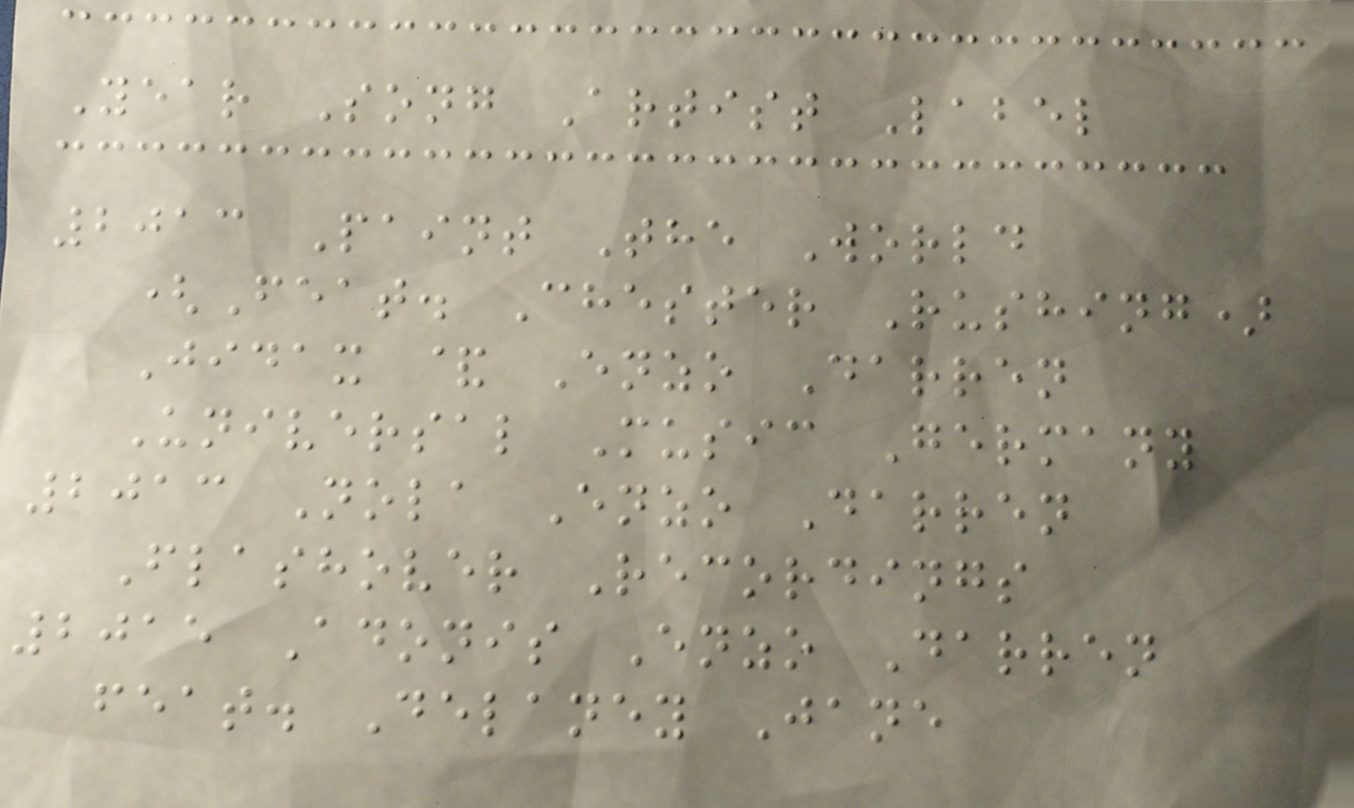Year Song Artist Label
2013 Paint The World
(Feat. Chester Rushing)
Jidax & Enzo Darren
Universal Music Germany
2013 Nola Enzo Darren
Flashover Recordings
2015 Adonis Enzo Darren
feat. Delaney Jane
